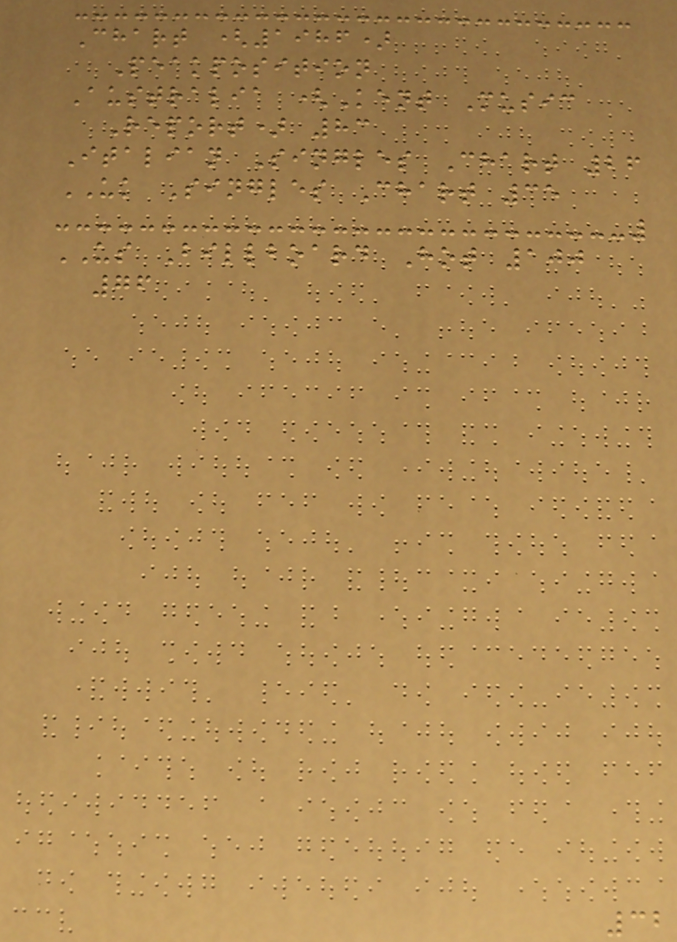Chart (1986)
Peakposition
Australia (Kent Music
Report) 83
Italian Singles Chart 26
UK Singles Chart 35
US Billboard Hot 100
76
32
